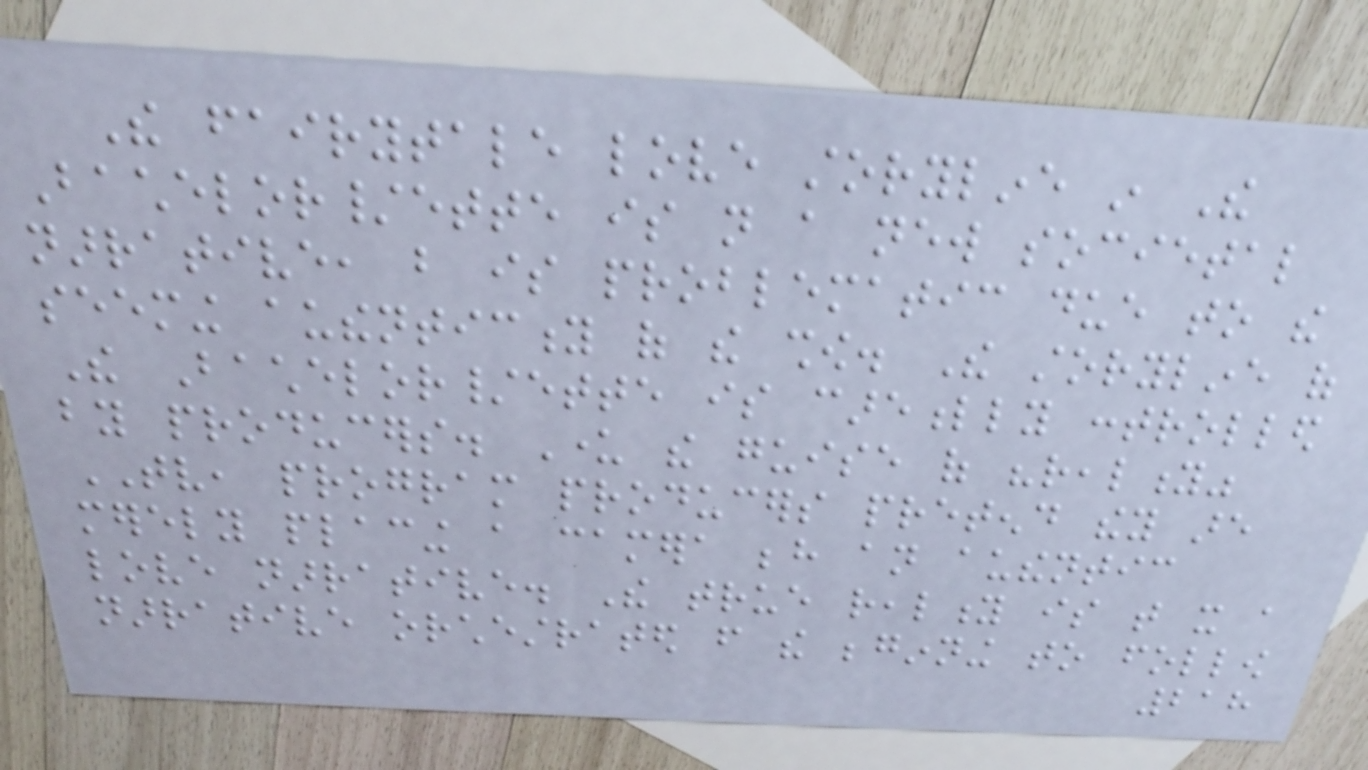The fairytale love storyline in The
Bachelor/ette is not a new societal
narrative, but is problematic due to the
seeming authenticity of the show. The storyline of
The Bachelor/ette is carefully controlled
by producers. Under the guise of "reality"
TV, program producers pretend they are
merely placing a camera behind an authentic
love narrative. The true reality is that it a
narrative orchestrated from the beginning to follow
218
